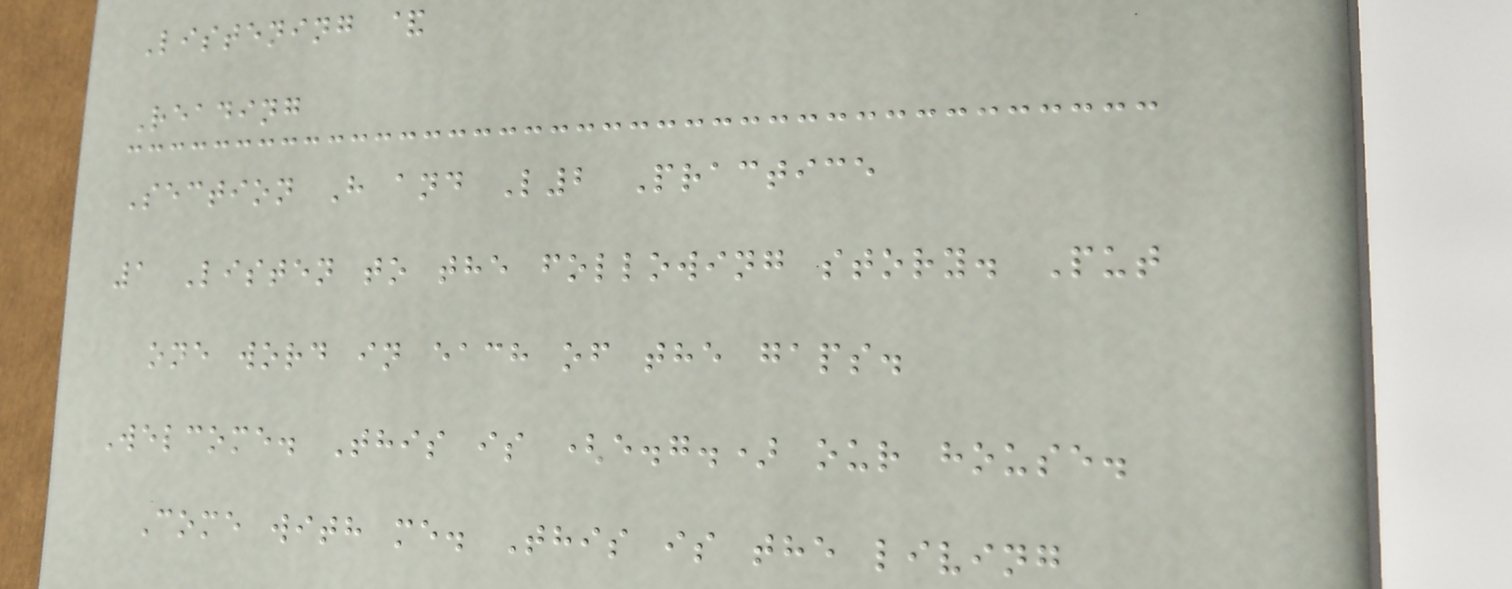Listening &
Reading
Section H and L2 Practice
1 Listen to the following story. Put
one word in each of the gaps.
Welcome. This is (e.g.) our house.
Come with me. This is the living
